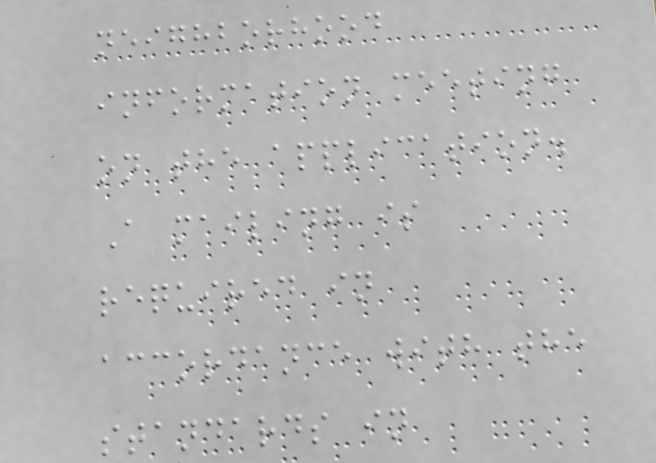neighborhood
information meeting
on the application.
A mailing is
required in
accordance with the
standards in
